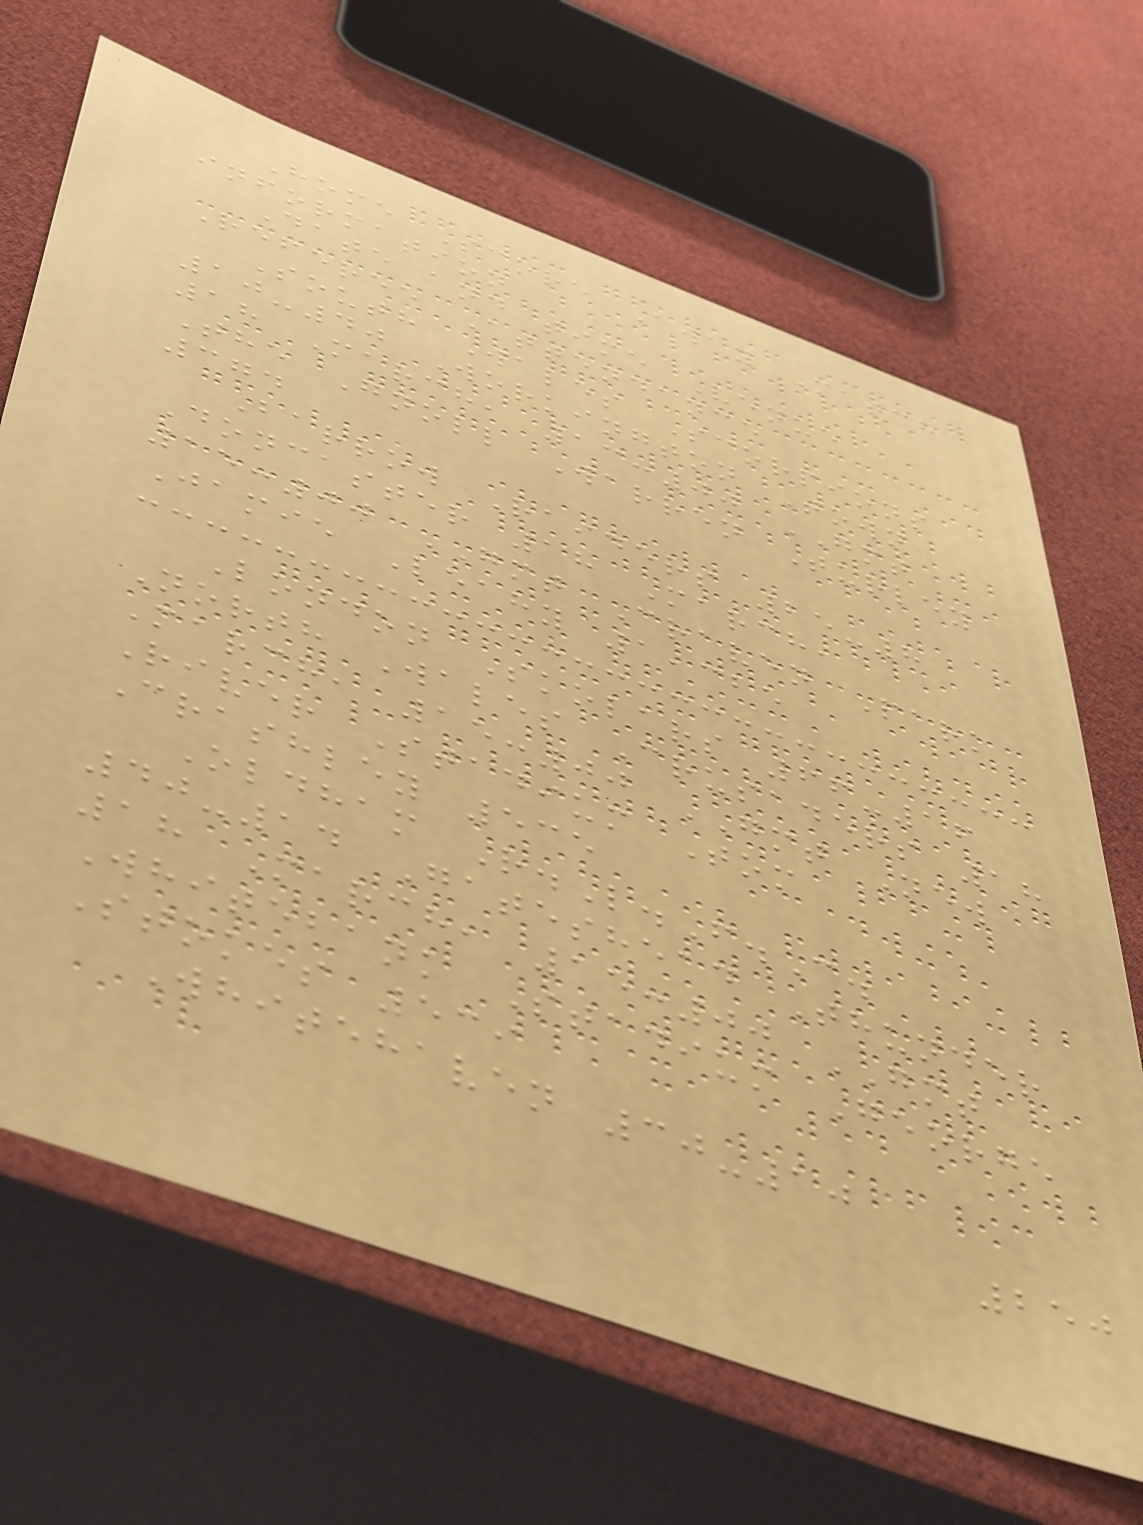Home Score Away Match
information
Date and time Venue
Referee Attendance
South Wales Scorpions
10-40 Workington Town
18 March, 13:00 GMT
The Gnoll Warren Turley
374
Barrow Raiders 25-8
Doncaster 18 March,
15:00 GMT Craven Park
Jamie Leahy 1,325
London Skolars 66-16
North Wales Crusaders 18
March, 15:00 GMT New
River Stadium Tom
Crashley 535
Oldham R.L.F.C.
40-14 Gateshead Thunder
18 March, 15:00 GMT
Whitebank Stadium George
Stokes 539
Whitehaven 30-10
250
